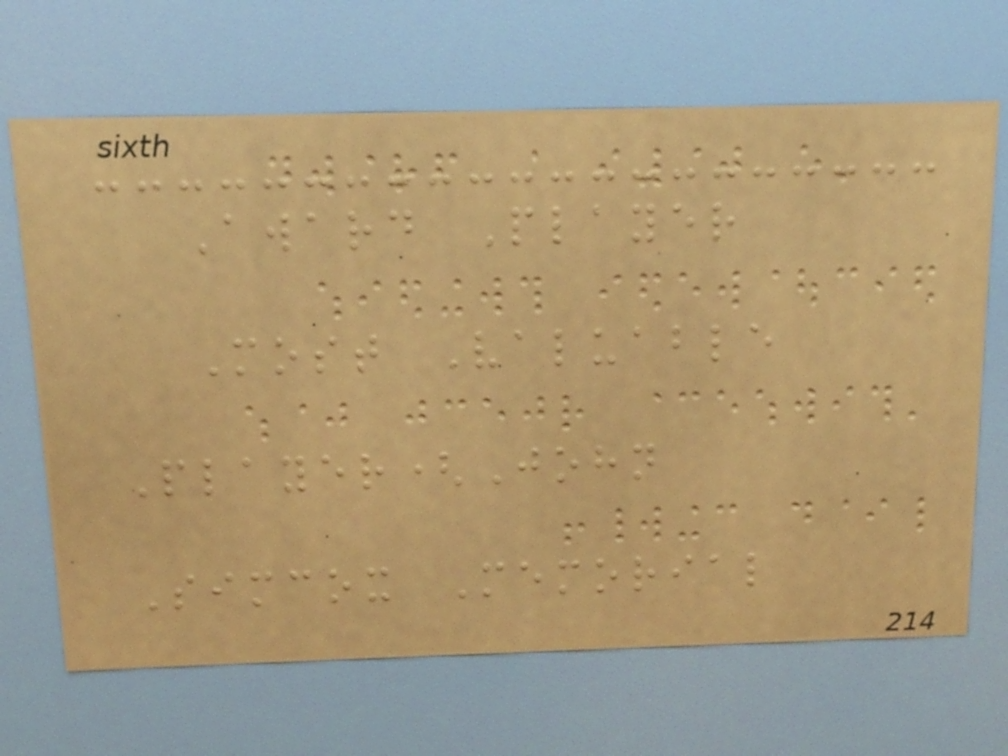Award Player
Most Valuable
Player(John
Simcox Memorial
